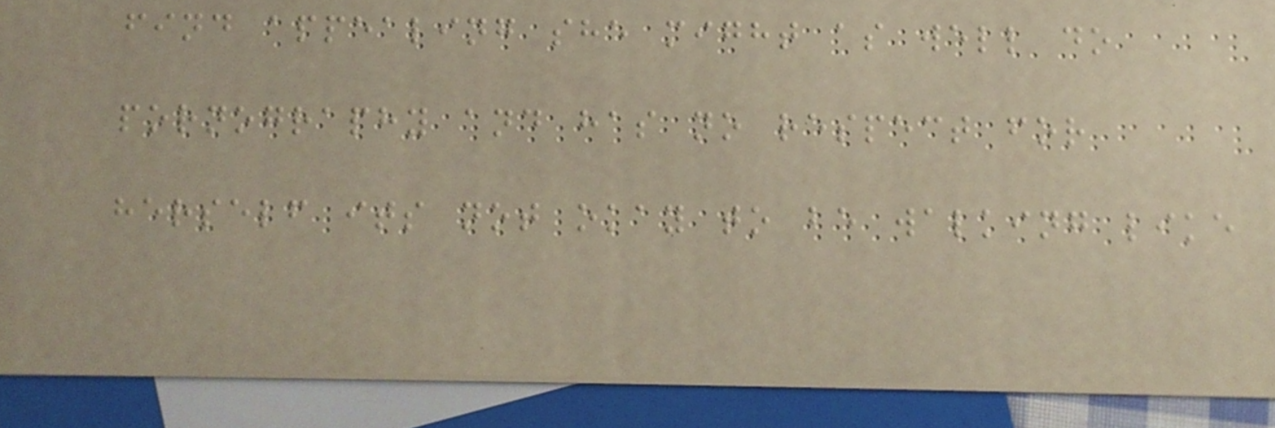find appealing she might as well do
pornography and has no respect for
herself its not okay to be walking like
